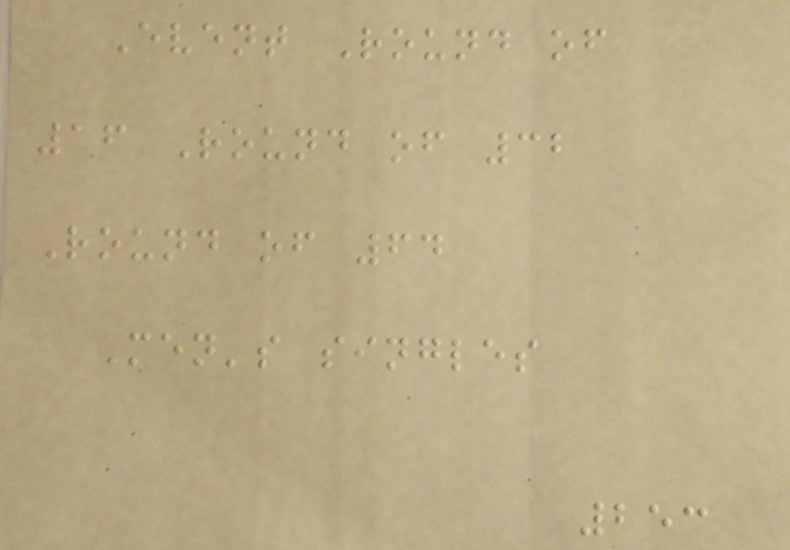Event Round of
16 Round of 32
Round of 64
Men's singles
253
